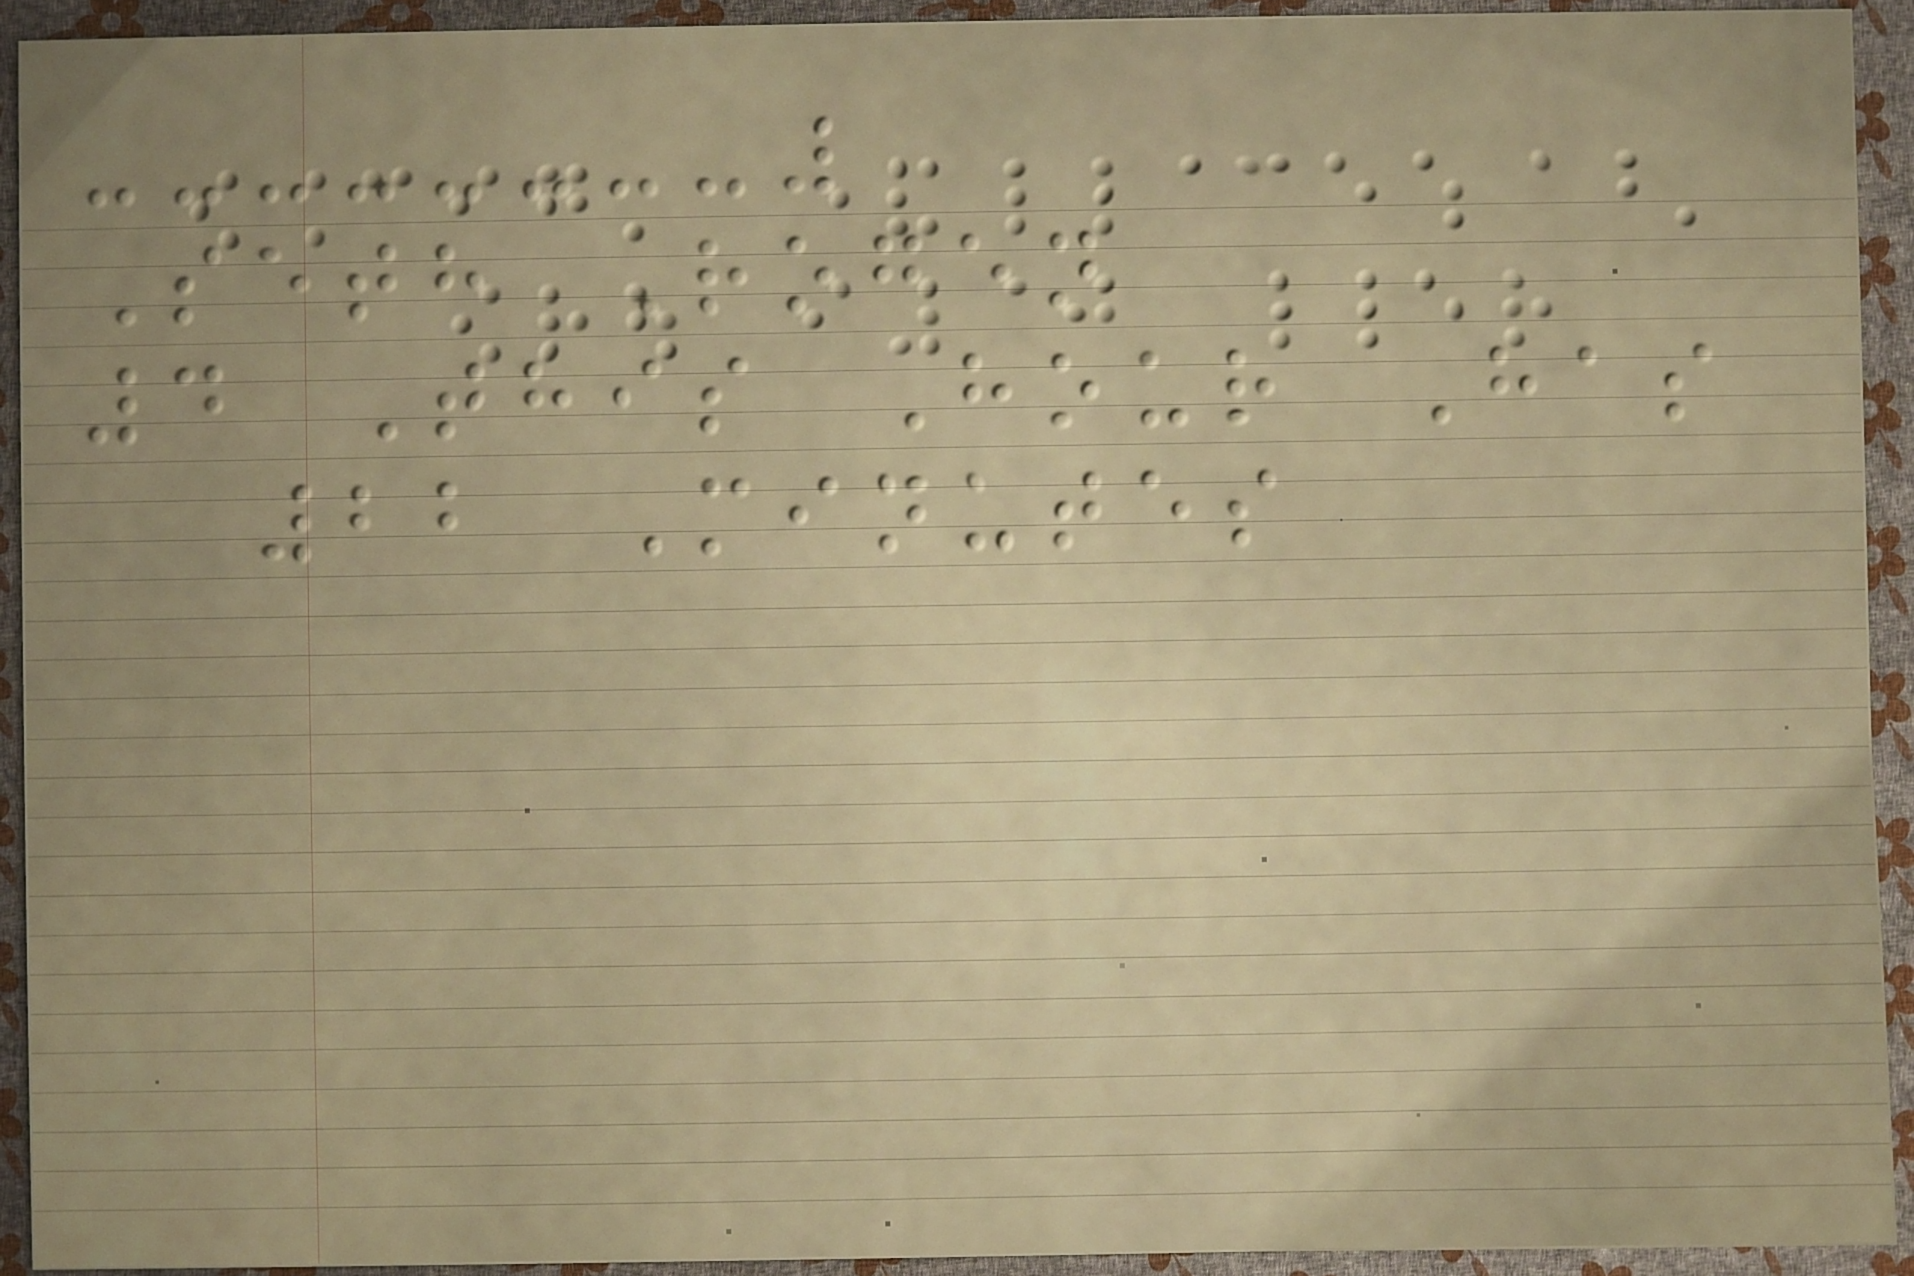Seth Rogen
4 This Hour Has
22 Minutes
